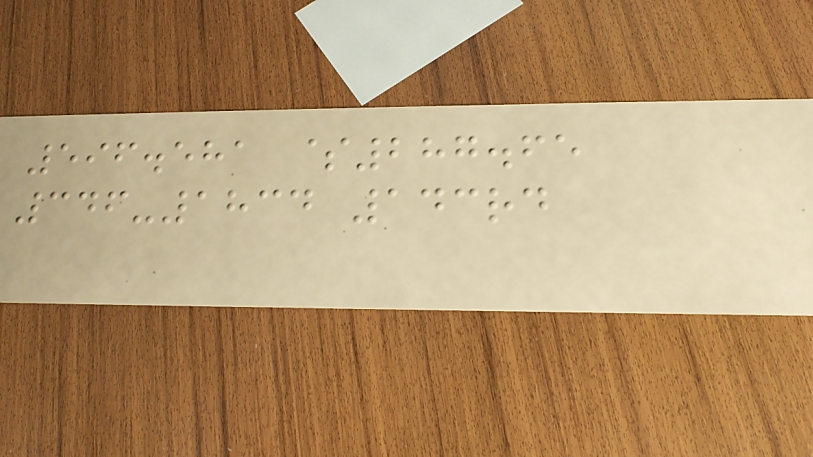596.581 $287.65
346-1834 143rd
